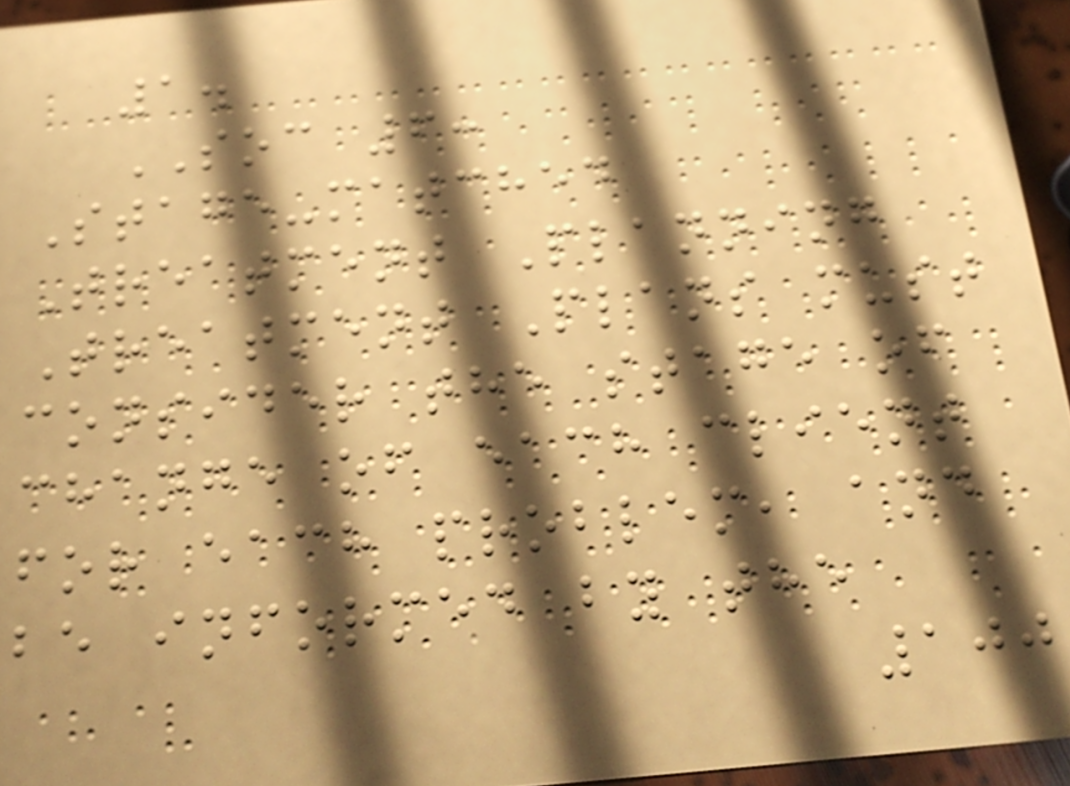1.
SOC 6:
Stage-matched
Treatment Planning
Treatment Plans must
consider the stage of
change of each client
for each problem, and
be informed by the
100
